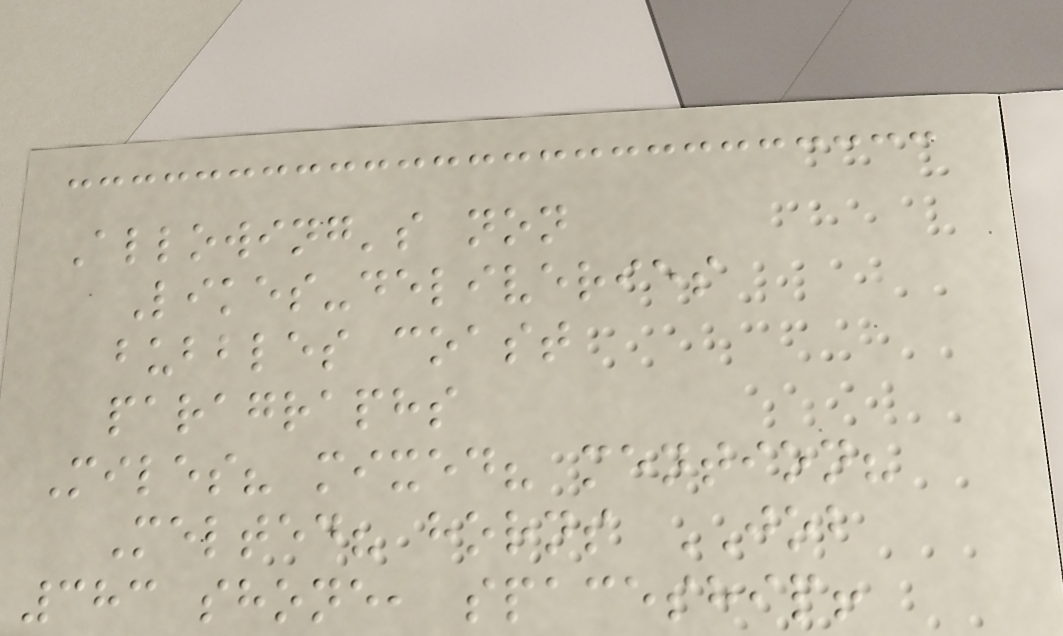Allowing's non
Likes-deliveries
bubbles coast
paragraphs
Miles? mixed? mention?
Melted? horns JOB
383 shone, spaceship!
